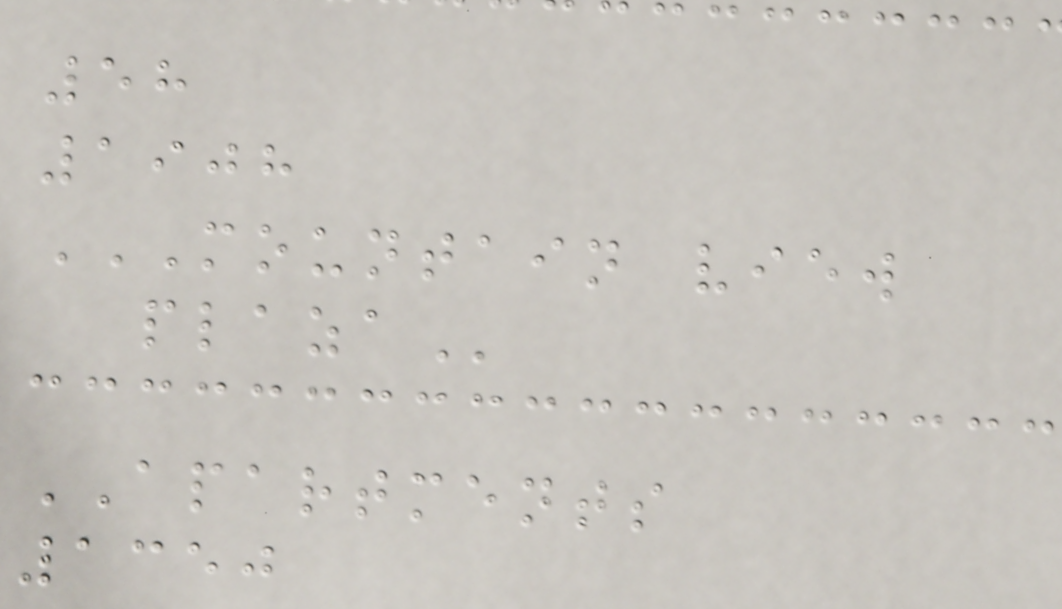58
1908
MOUNTAIN VIEW
PLAZA
APARTMENTS
1350
